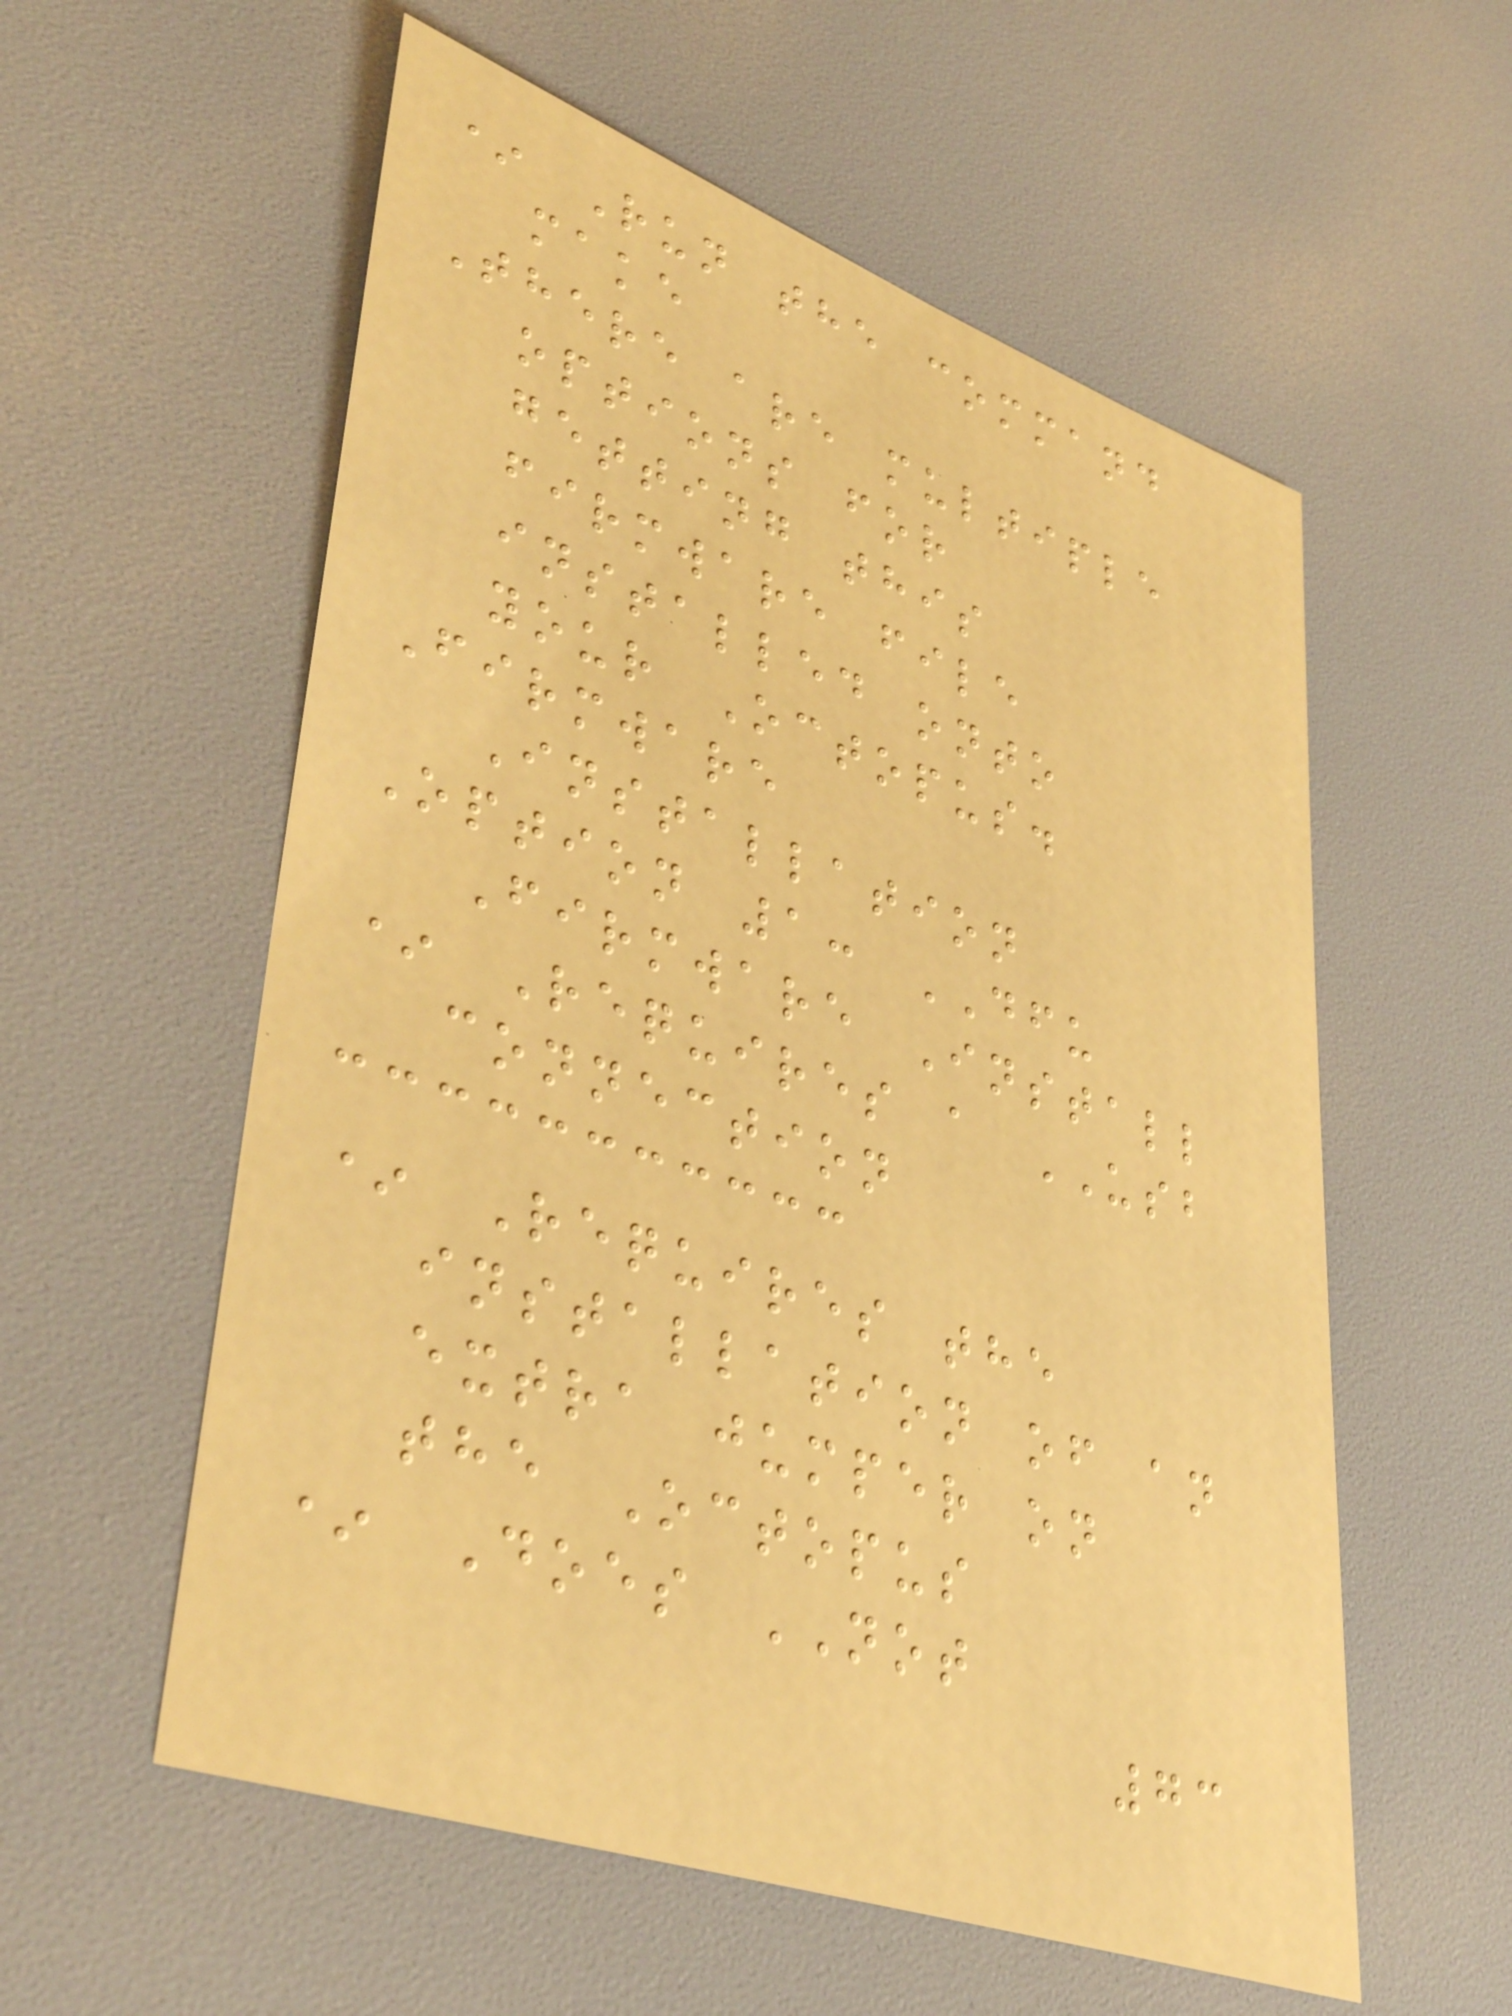* Run the command
make
There are multiple
options for
getting this
firmware file
installed onto
your Octopus.
Firmware
Installation
Option 1: DFU
Firmware Install
* Requires a USB
connection
* Requires the
installation of an
extra jumper on
the Octopus
* Does NOT
73
